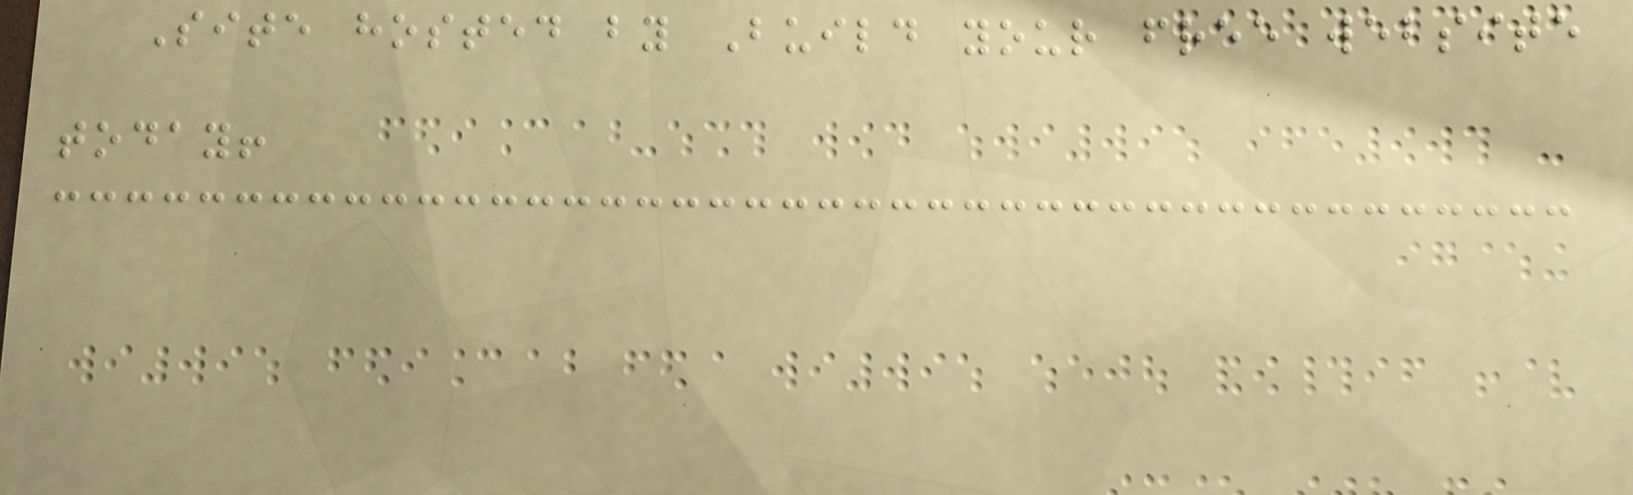Site hosted by Build your free website
today!
